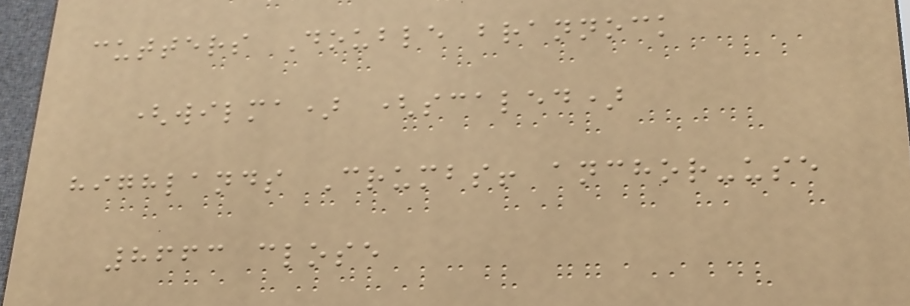cutters Double brannock
(wilma) (scaled)
highlands Crumbs! anchor-use
8663 close
